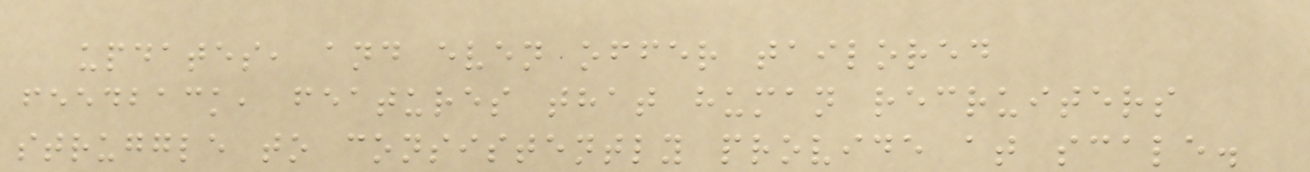updates, and even offer tailored
feedback, features that human recruiters
struggle to consistently provide at scale.
